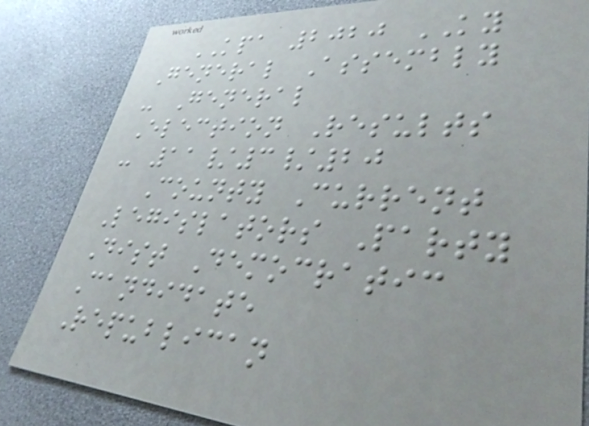KPA 2020 KY
General Assembly
- General
Election Results
- 11/3/20
County Current
Legislators Party
Dist Democratic
Candidate
Republican
